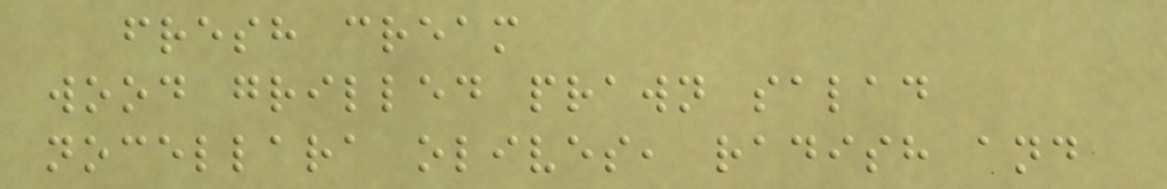fresh cream
wood grilled prawn salad
nocellara olives, radish and
